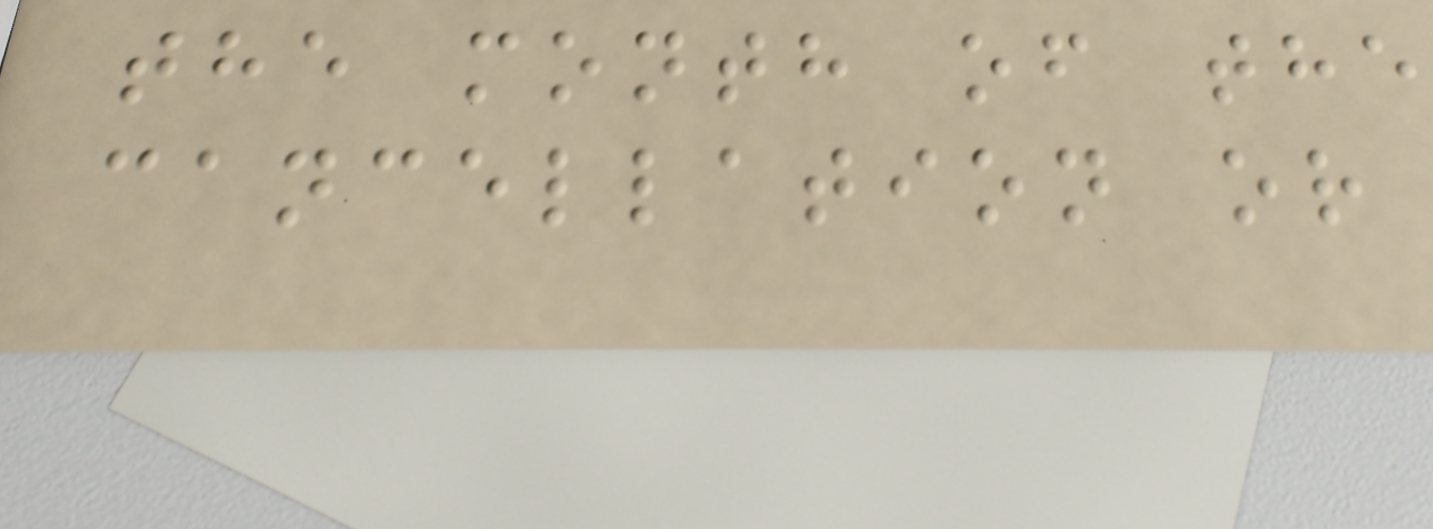the month of the
cancellation or
